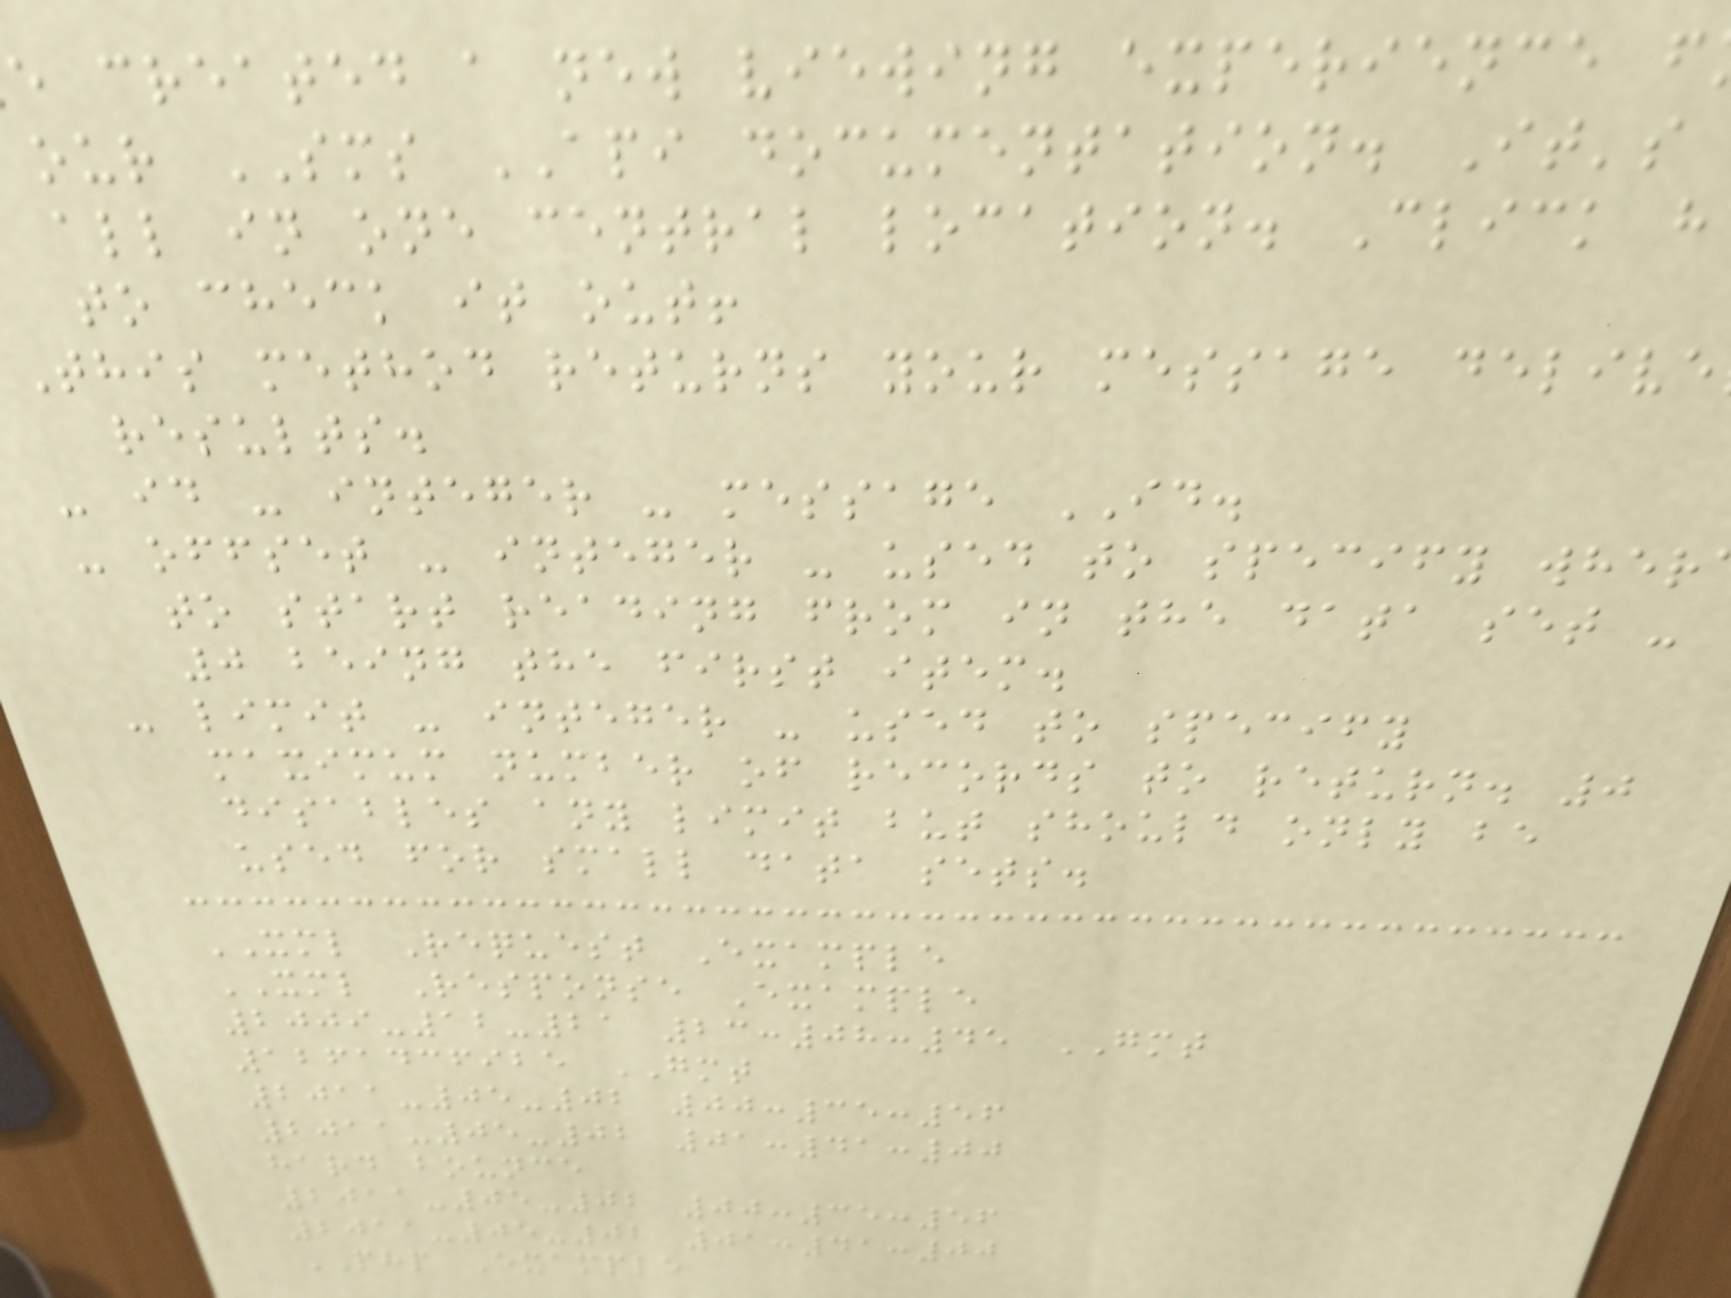e created a new viewing experience f
our SMS API documentation. It's
all in one central location. Click h
to check it out!
This method returns your message delive
results.
- id - integer - message ID.
- offset - integer - used to specify wher
to start reading from in the data set -
0 being the first item.
- limit - integer - used to specify
maximum number of records to return. 0
disables any limit but should only be
used for small data sets.
XML Request Example
XML Response Example
2009-12-21 23:08:45 GMT
1261436925 GMT
2011-05-02 00:35:56
2011-05-02 01:41:00
hard bounce
2011-05-02 00:35:56
2011-05-02 01:41:00
PHP Example
